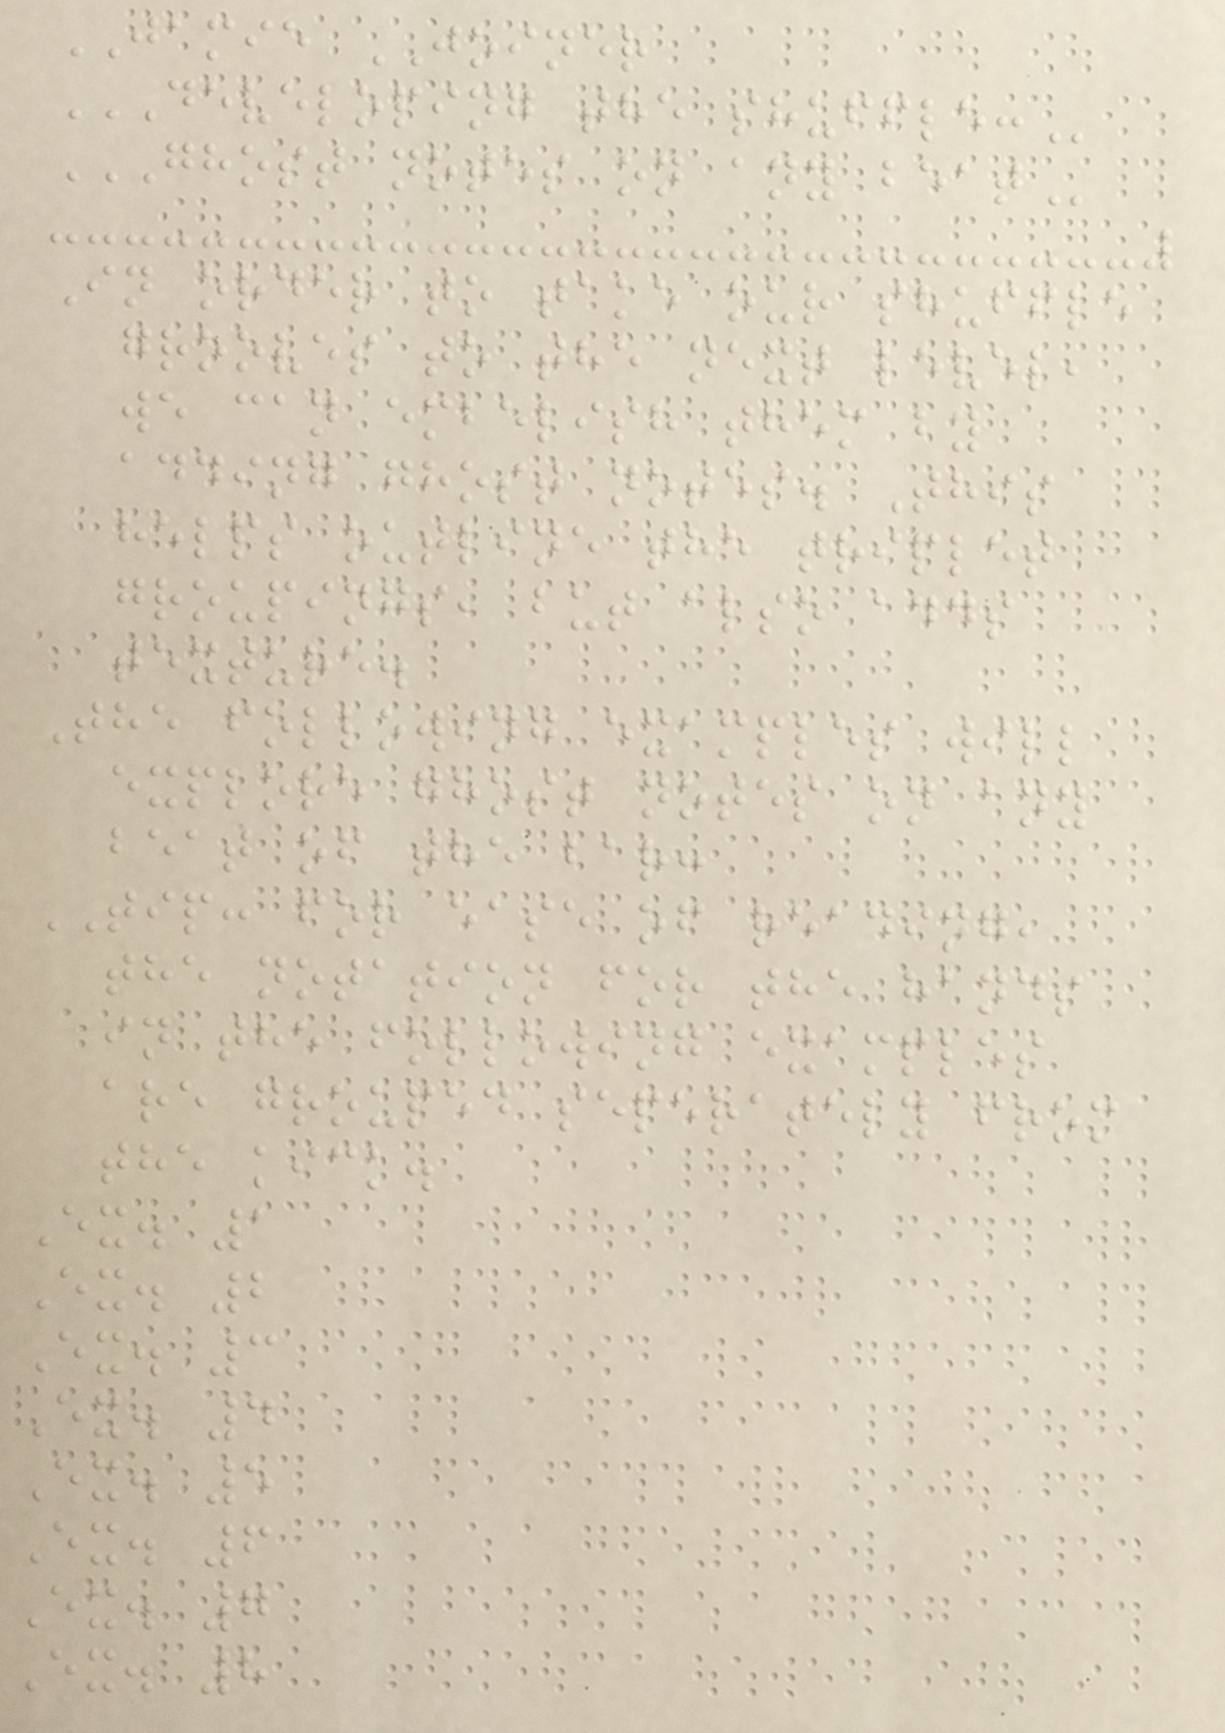JAMIE JOINER
DEVELOPING THE SHUFFLE:
GHOST NOTES ON ANY BEAT
In order to take our shuffle
grooves to the next level,
we can embelish them by
adding ghost notes. This
helps outline the triplet
groupings, but also adds
texture.
The following examples will
explore ghost notes on any
beat of the bar:
TIP: for ease of reading,
the notation for the hands
in the following examples
are grouped seperately from
the kick.
Ex. 1
Ex. 2
Ex. 3
Ex. 4
Ex. 5
Ex. 6
Ex. 7
Ex. 8
